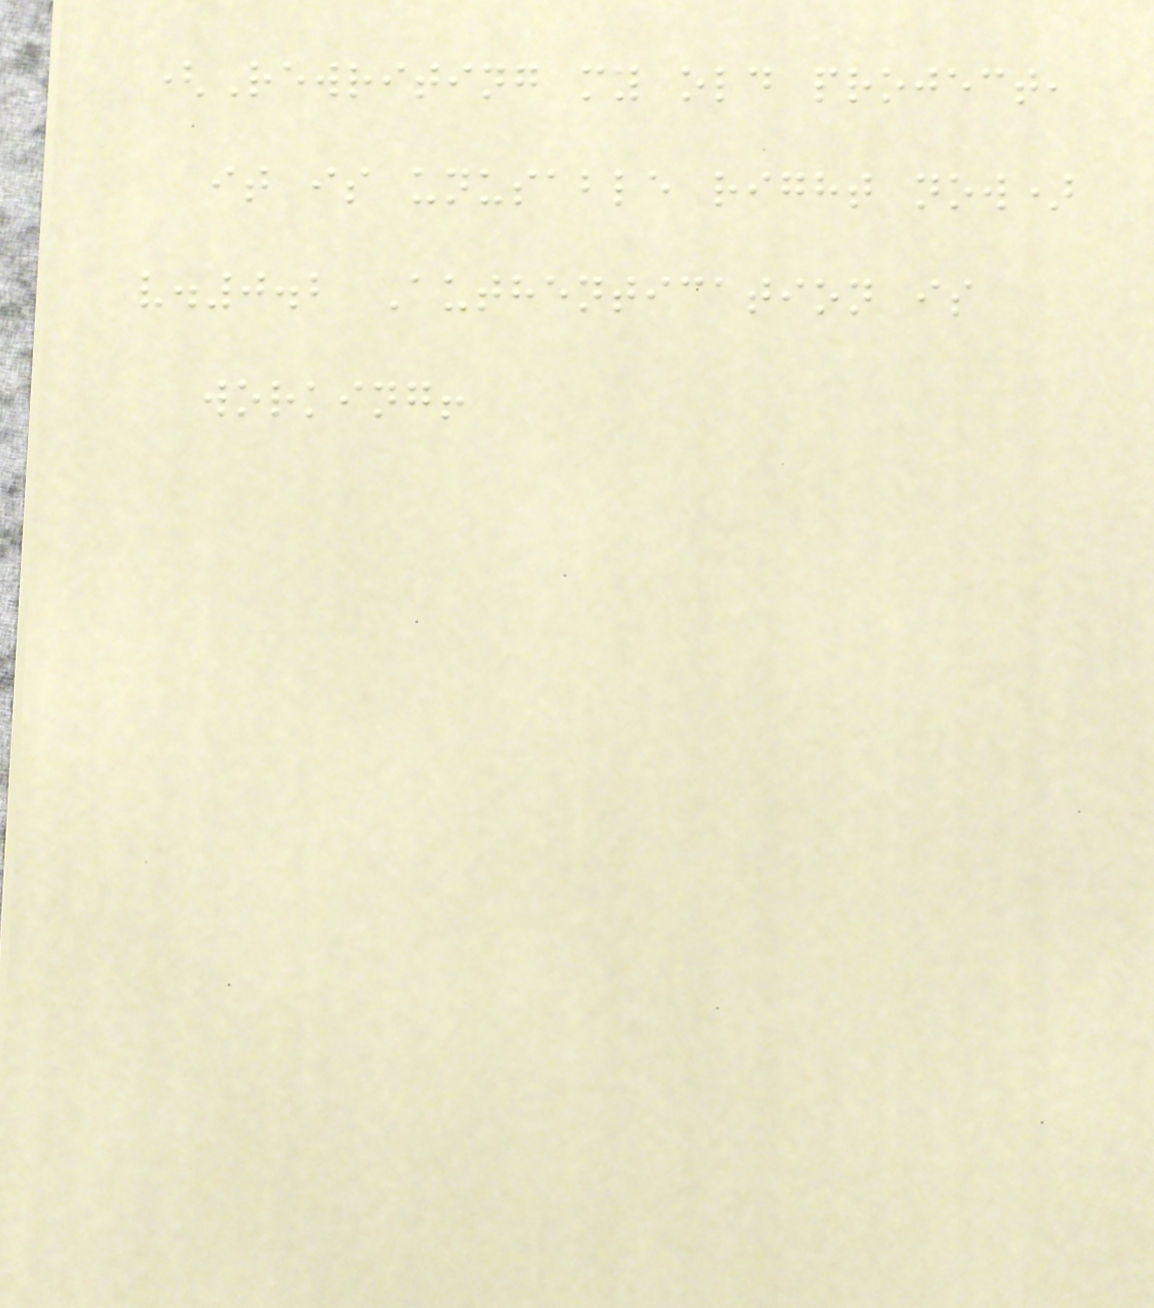(Rewriting my old project,
it is unusable right now)
v.0.2 Authentication is
working!
